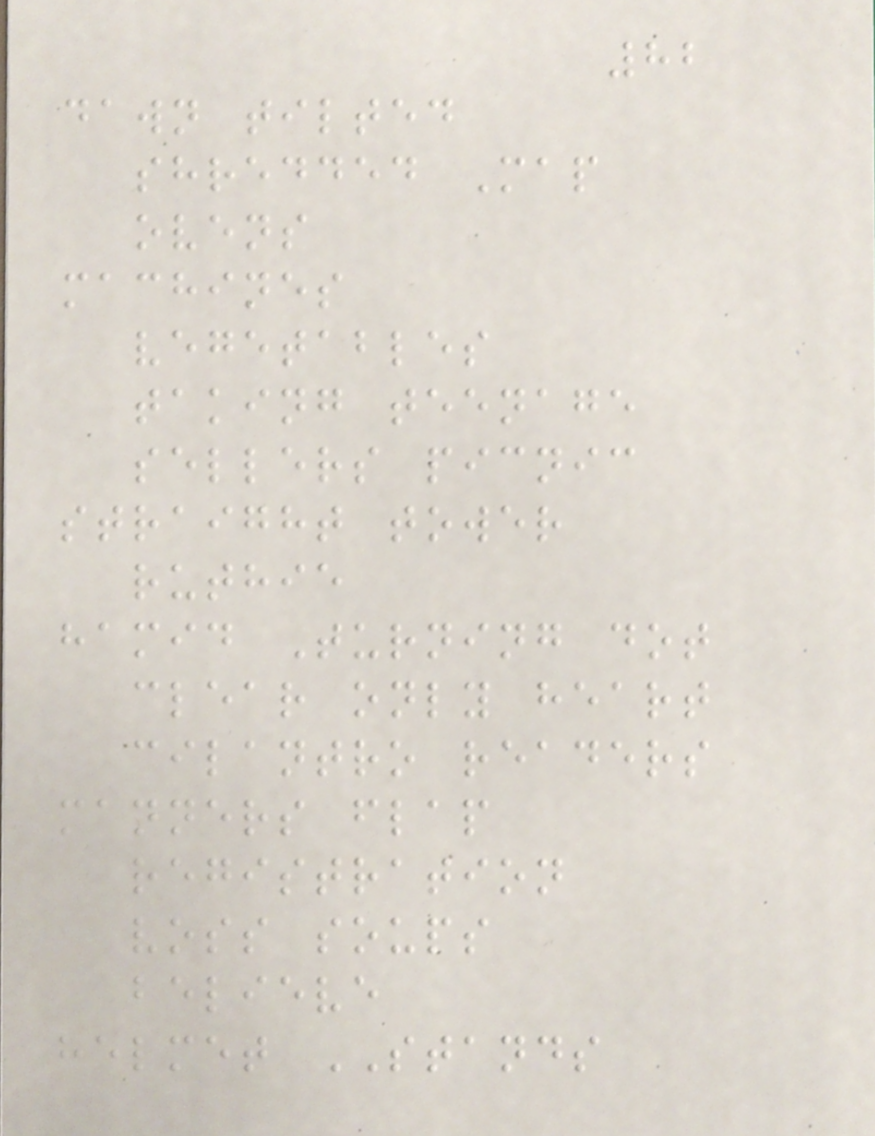82
dawn tilted
shredded Map
ovens
machines
vegetables
taking teenage
sellers picnic
straight tower
ruthie
hamid Turning dot
clear only heart
cilantro readers
manners flap
registration
voss soups
believe
helmet STANDS
